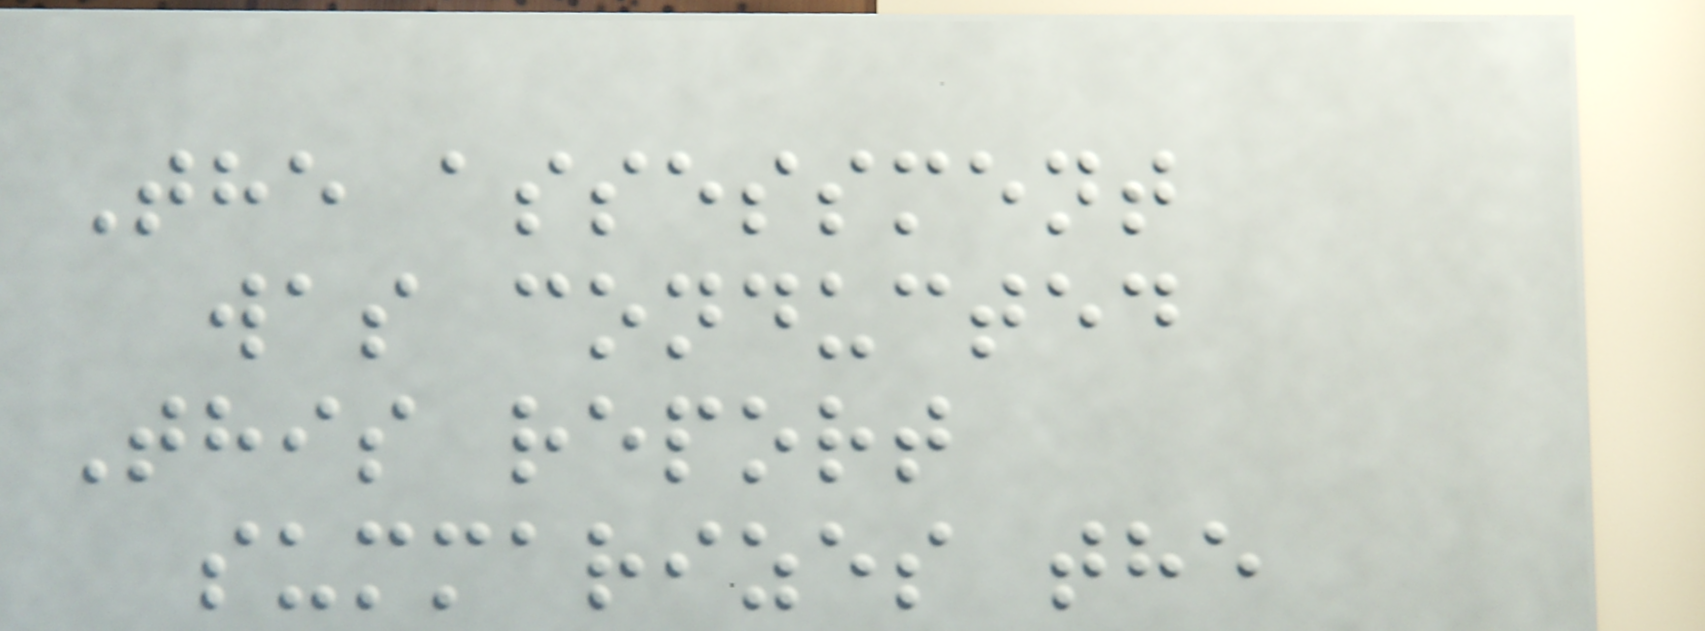The assessment
was conducted
This report
summarizes the
